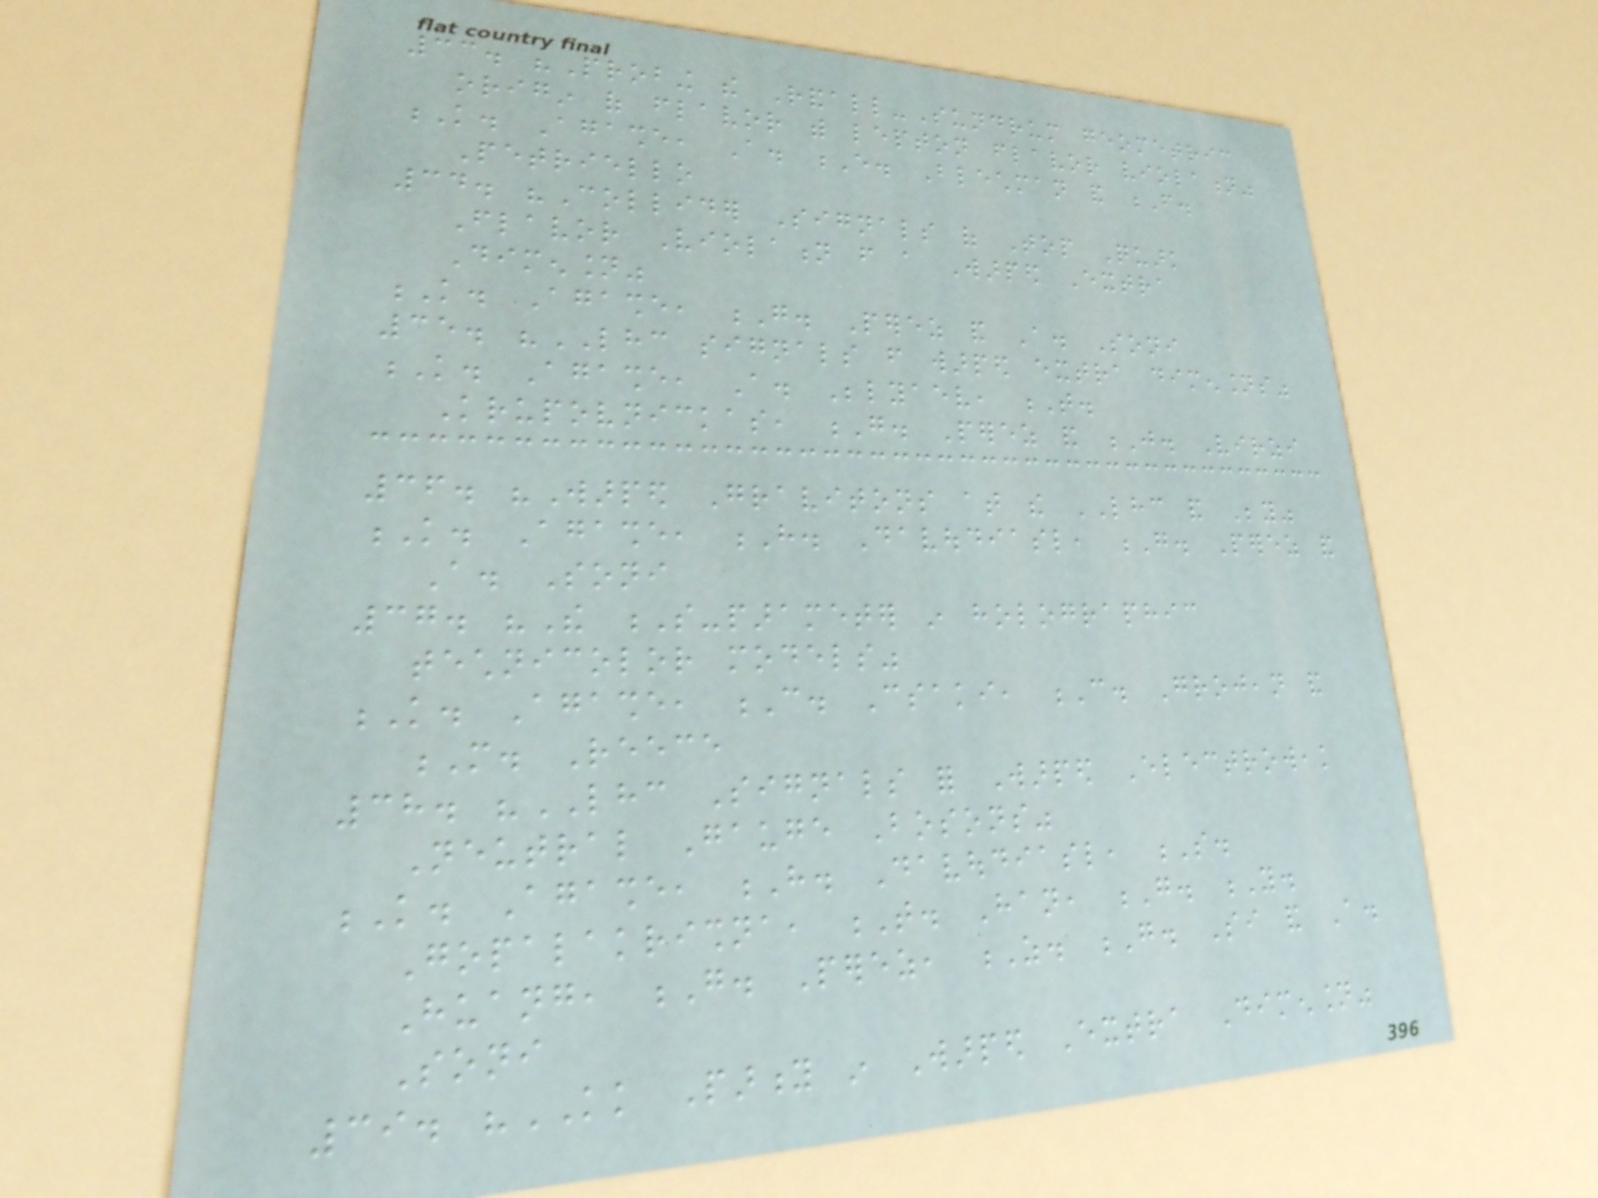33. "Probing the Randall-Sundrum geometric
origin of flavor with lepton flavor violation"
K. Agashe, A. E. Blechman and F.
Petriello
34. "Collider Signals of Top Quark
Flavor Violation from a Warped Extra
Dimension"
K. Agashe, G. Perez and A. Soni
35. "LHC signals from warped extra dimensions"
K. Agashe, A. Belyaev, T.
Krupovnickas, G. Perez and J. Virzi
36. "Warped Gravitons at the LHC and Beyond"
K. Agashe, H. Davoudiasl, G. Perez and
A. Soni
37. "The S-parameter in holographic
technicolor models"
K. Agashe, C. Csaki, C. Grojean and
M. Reece
38. "LHC Signals for Warped Electroweak
Neutral Gauge Bosons"
K. Agashe, H. Davoudiasl, S.
Gopalakrishna, T. Han, G. Y.
Huang, G. Perez, Z. G. Si and A.
Soni
39. "KK Parity in Warped Extra Dimension"
